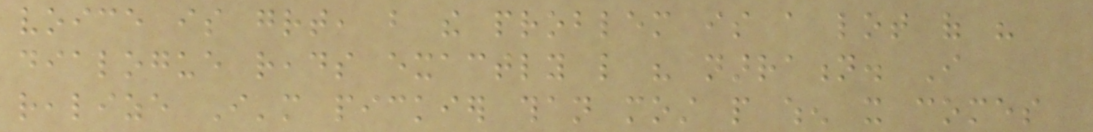voice is great, but the problem is a lot of his
dialogue reads exactly like his narration. I
realize I'm pickier than most people when it comes
